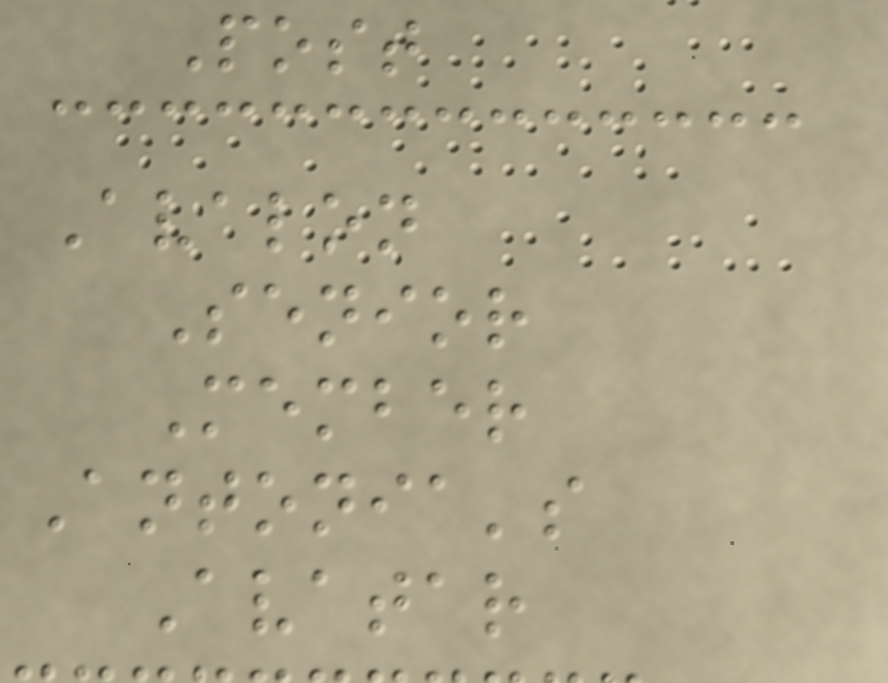Post
Avalon
Senior
Member
Antonia's
Avatar
